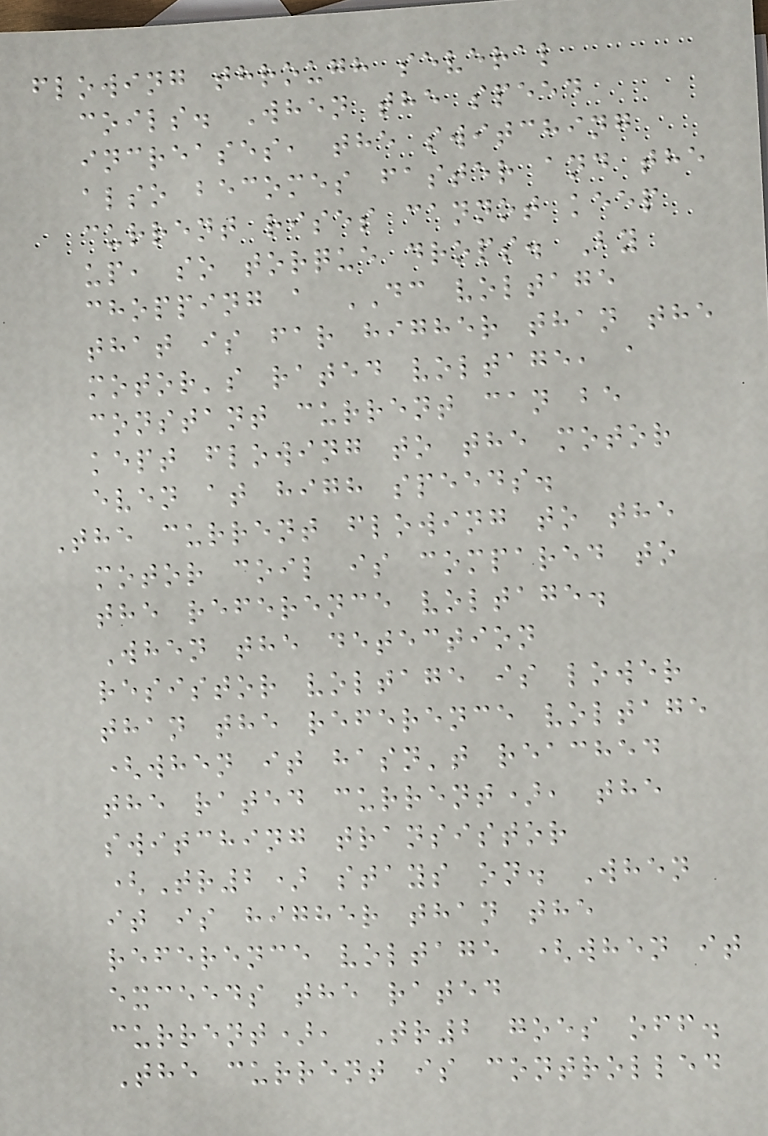flowing through several
coils. When the speed
increases, the switching
also becomes faster and the
current rises cannot keep
up, so torque drops. By
chopping a DC voltage
that is far higher than the
motor's rated voltage, a
constant current can be
kept flowing to the motor
even at high speeds.
The current flowing to the
motor coil is compared to
the reference voltage.
When the detection
resistor voltage is lower
than the reference voltage
(when it hasn't reached
the rated current), the
switching transistor
(Tr2) stays on. When
it is higher than the
reference voltage (when it
exceeds the rated
current), Tr2 goes off.
The current is controlled
